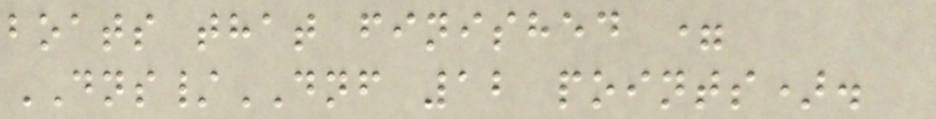boats that finished =
DNS/DNF 12 points).
